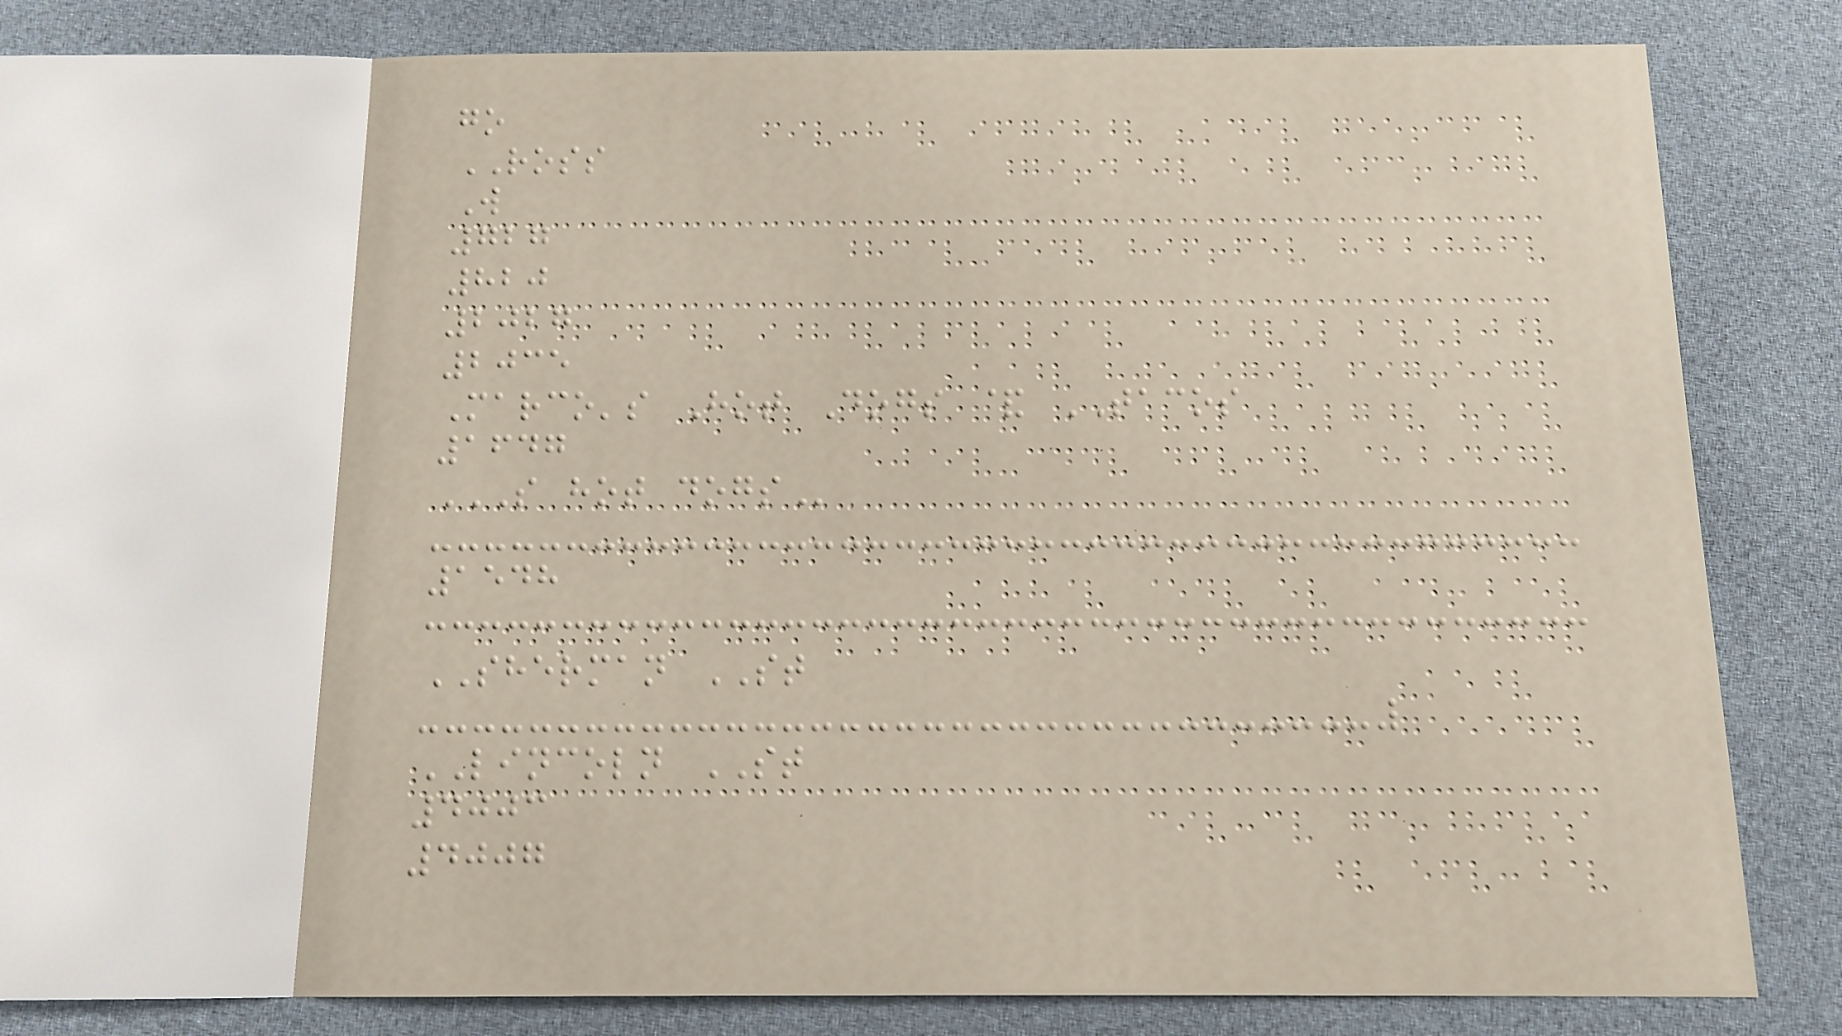go
ROSS
W
727
820
2027
2035
Marco's Hot Dogs & TACOS
1647
S HOT DOGS
1548
SHERMAN ST
LINCOLN ST
4003
4007
